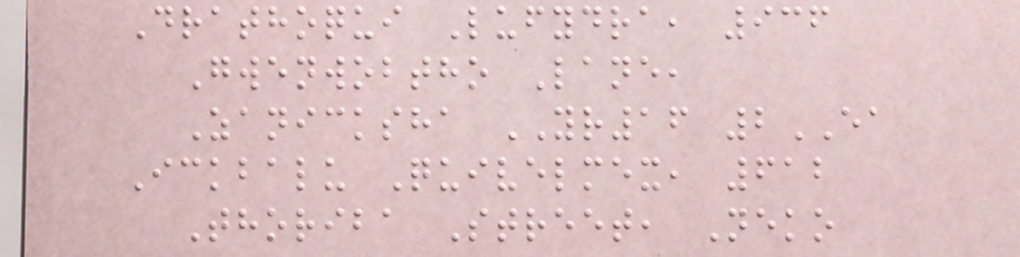Drathoqui Lufydra, 936
Gwenwobtho Lane,
Zanicksha YR16 2EA
Ickbalu Quivelmex, 612
Thoriba Street, Neko
